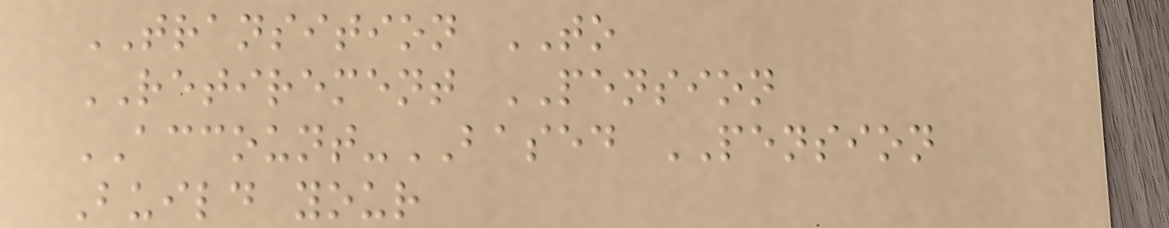TRANSITION TO
RETIREMENT PENSION
ACCOUNT-BASED PENSION
Build your
